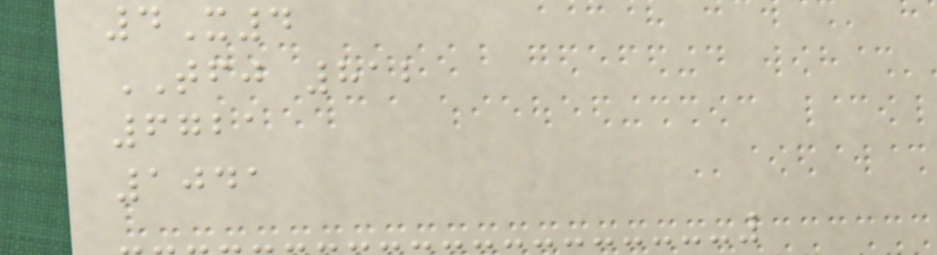4X4
TFJ 812
6721
1041
